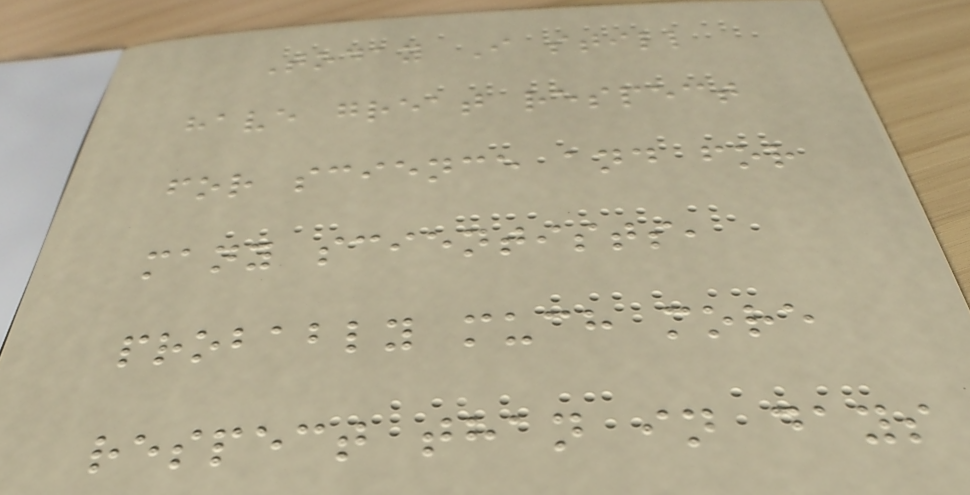Today I still
have great respect
for science and for
many scientists,
probably much more
respect than in days
